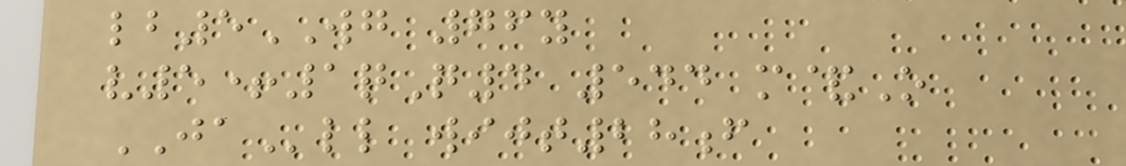lb5WG 76y
v5+1qQ4 544 m&O
JAll wijt28f
